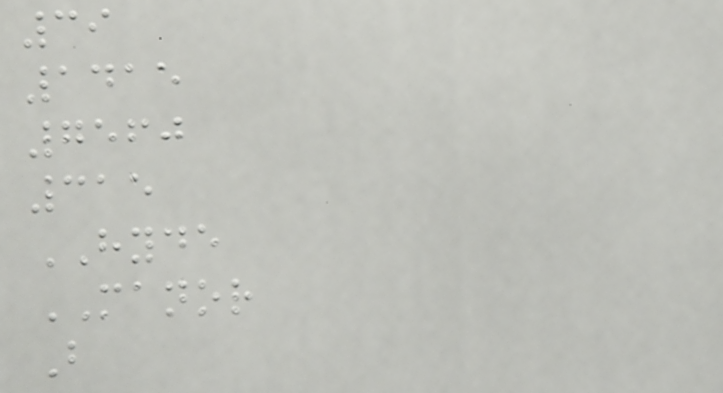39
1415
7560
315
HYDE
MANOR
B
